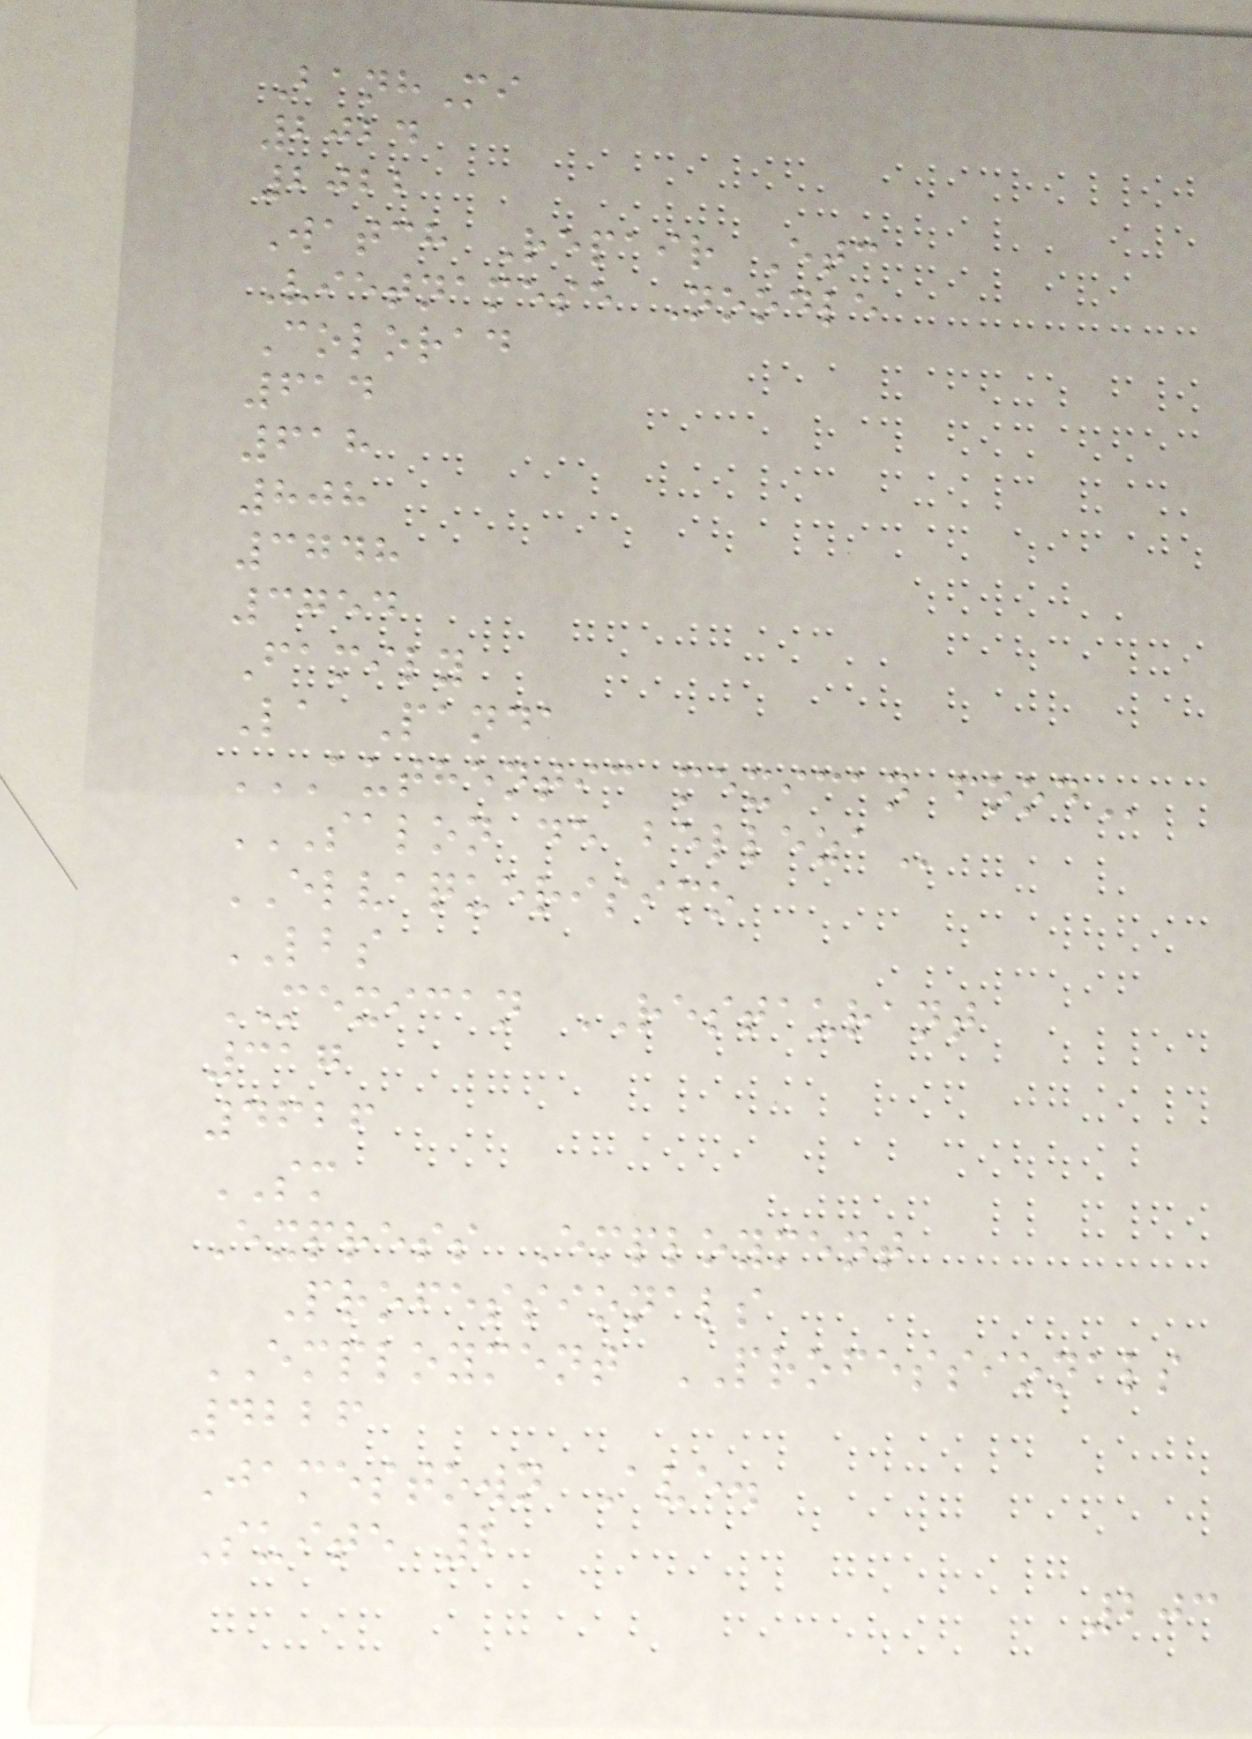BanhMi
2024
2022
Watch Repair Etc
Vietnamese Noodle
Colorad
614
618
808
3748
3754
Family
La Panda
AUTHENTIC MEXICAN FOOD
SALON DE BELLEZA
ELVAQUERISIMO
LBS
MEXICAN RESTAURANT
317
4626
SM
Express Employment
Professionals
EMPLOYMENT PROFESSIONALS
4226
Jamestown Ave.
Suite 2
203
